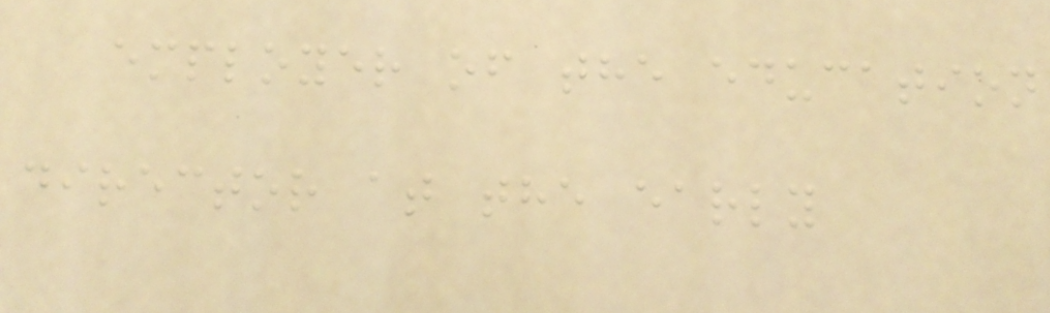employer of the education
director at the early
